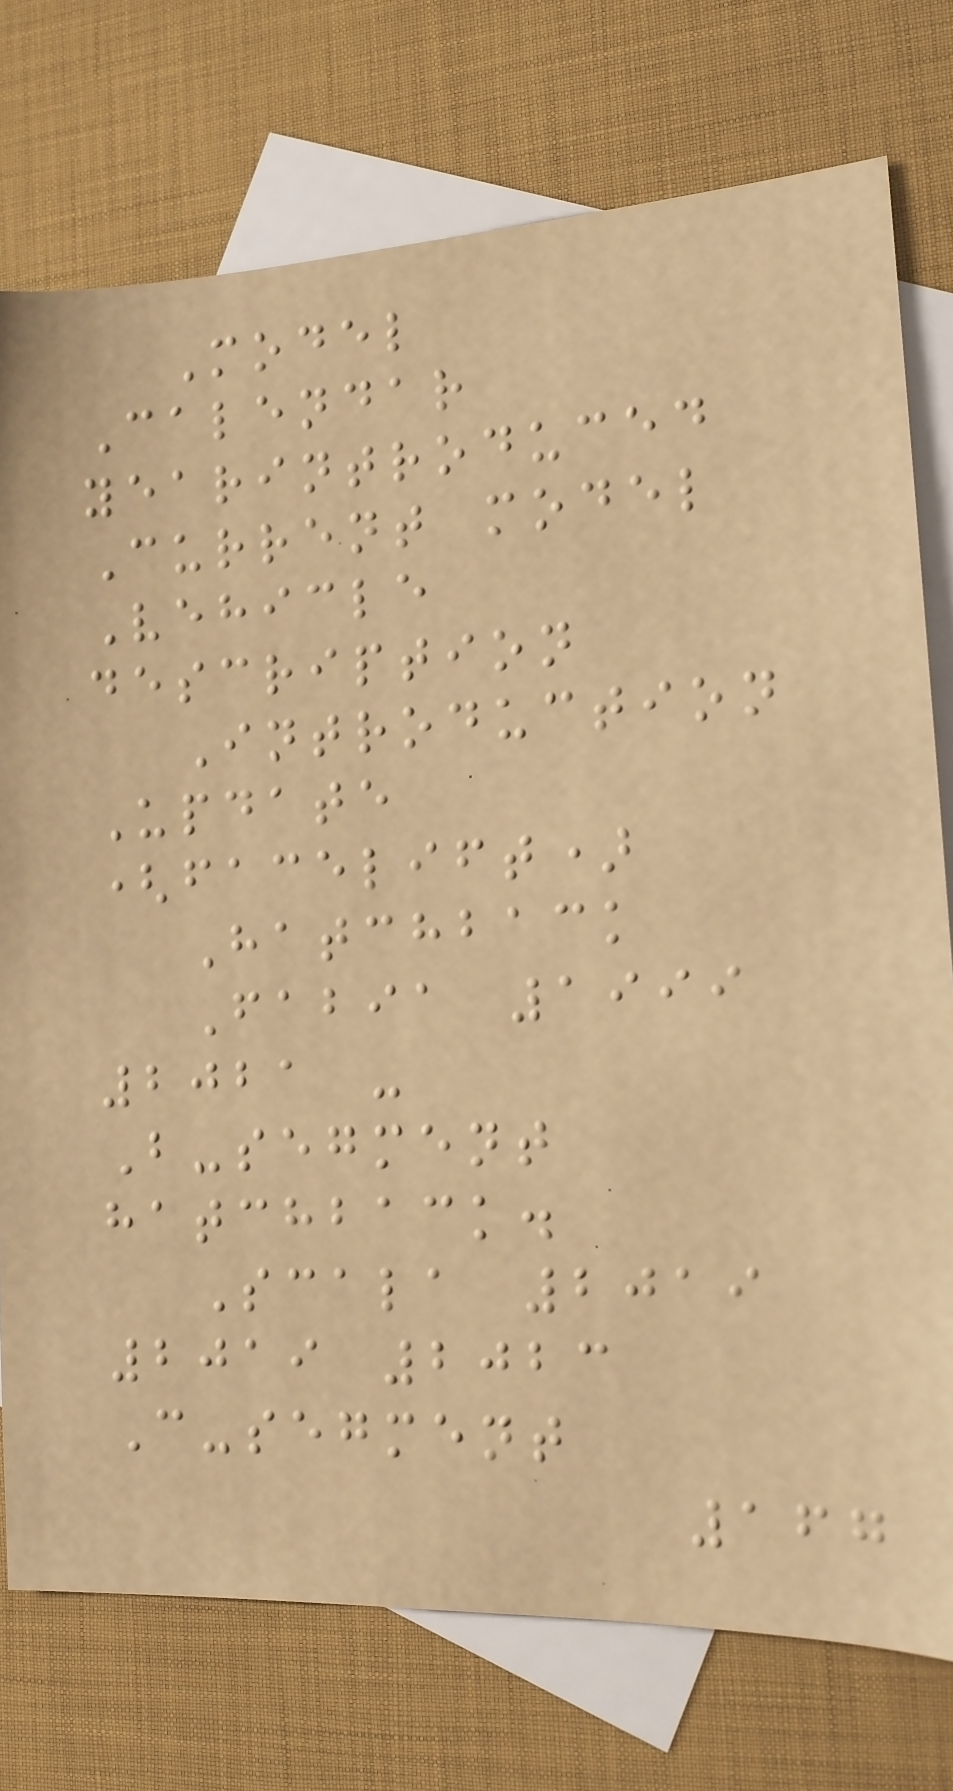Model
Calendar
yearintroduced
Current model
Vehicle
description
Introduction
Update
(facelift)
Hatchback
Fabia 1999
2021 -
B-segment
hatchback.
Scala 2019
2019 2023
C-segment
167
